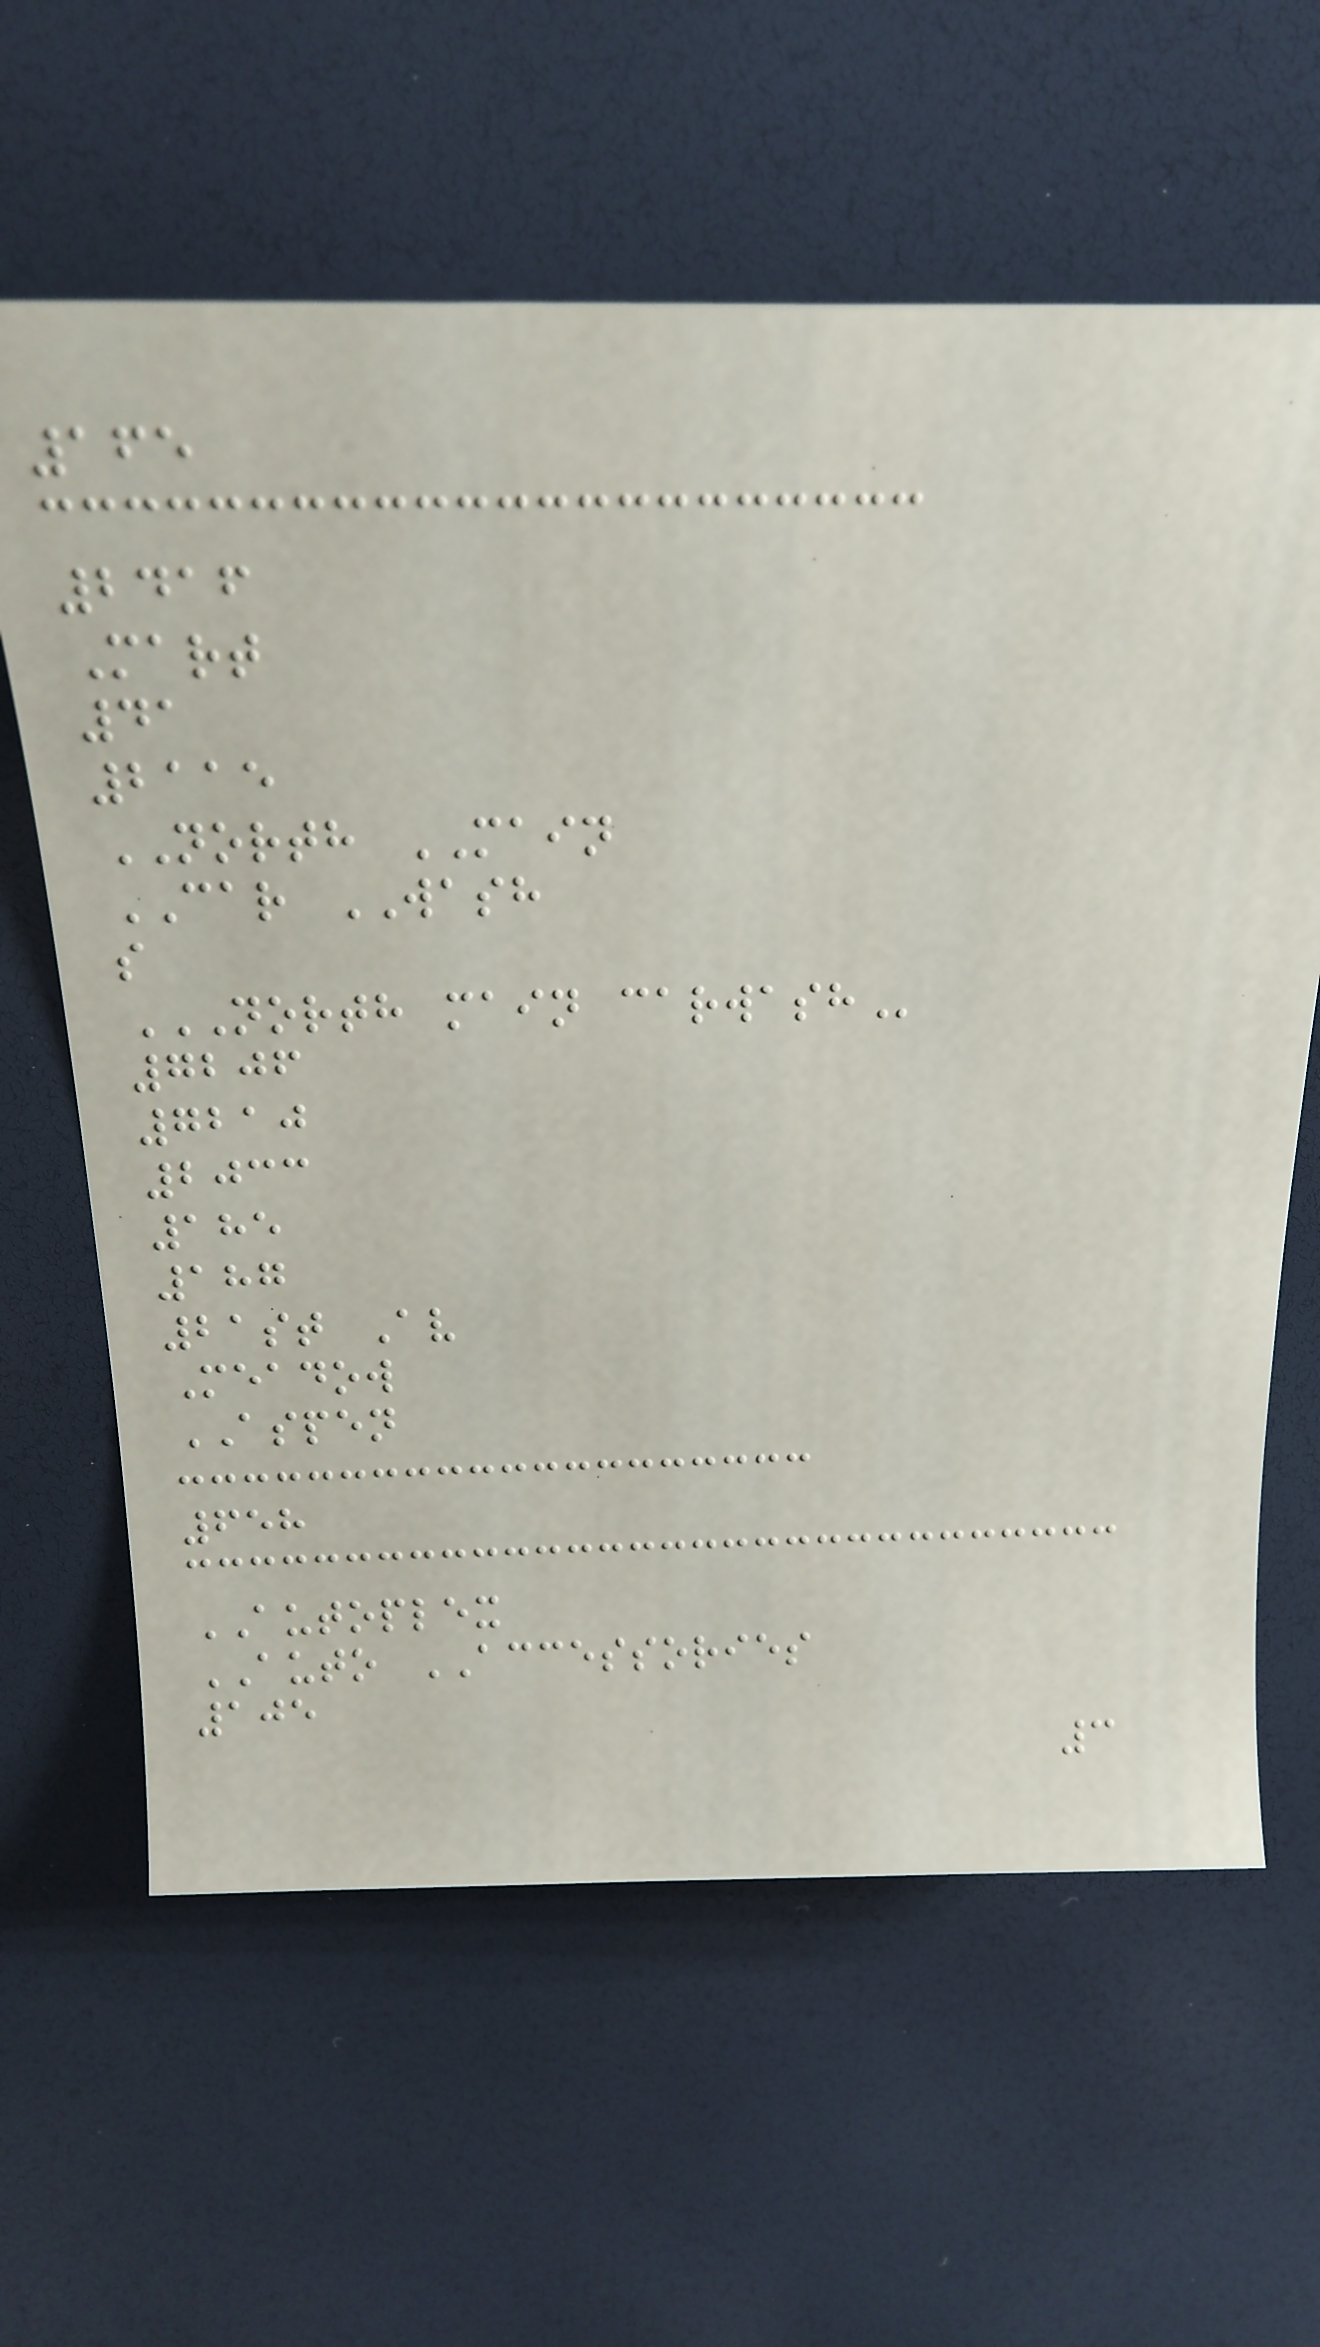165
2416
Mart
41
2115
NORTH MAIN
CAR WASH
s
NORTH MAIN CARWASH
7206
7210
2033
185
187
21st Av
Meadow
ASPEN
658
AUTOPLEX
AUTO ACCESSORIES
105
3
